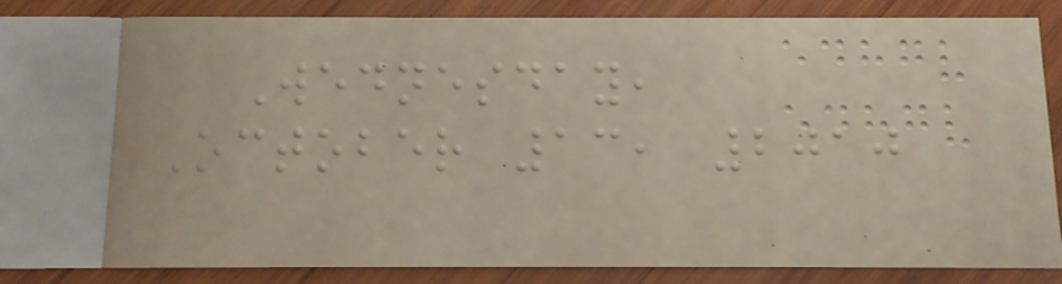Wednesday,
October 13, 2010
